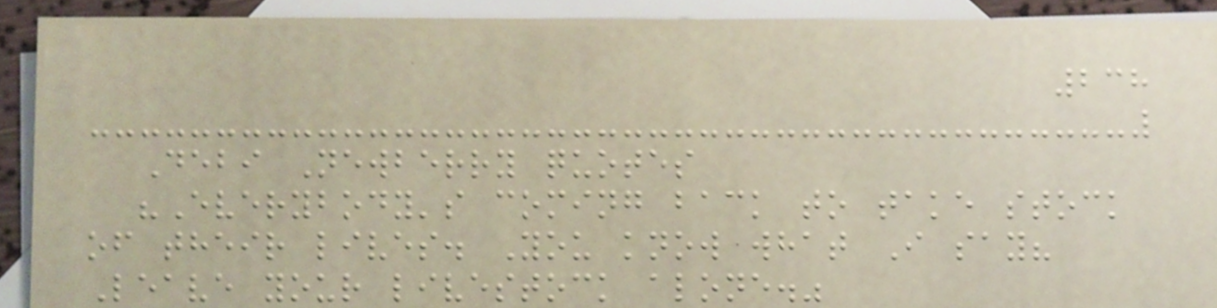238
Debi Newberry quotes
"Everybody's coming back to take stock
of their lives. You know what I say?
Leave your livestock alone."
